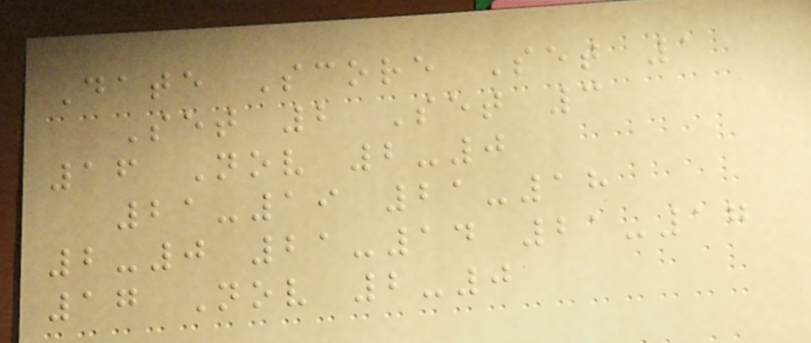Date Score Set 1
Set 2 Set 3
16 Nov 2-0
21-19 21-18
2-0 21-14 21-17
17 Nov 2-0
